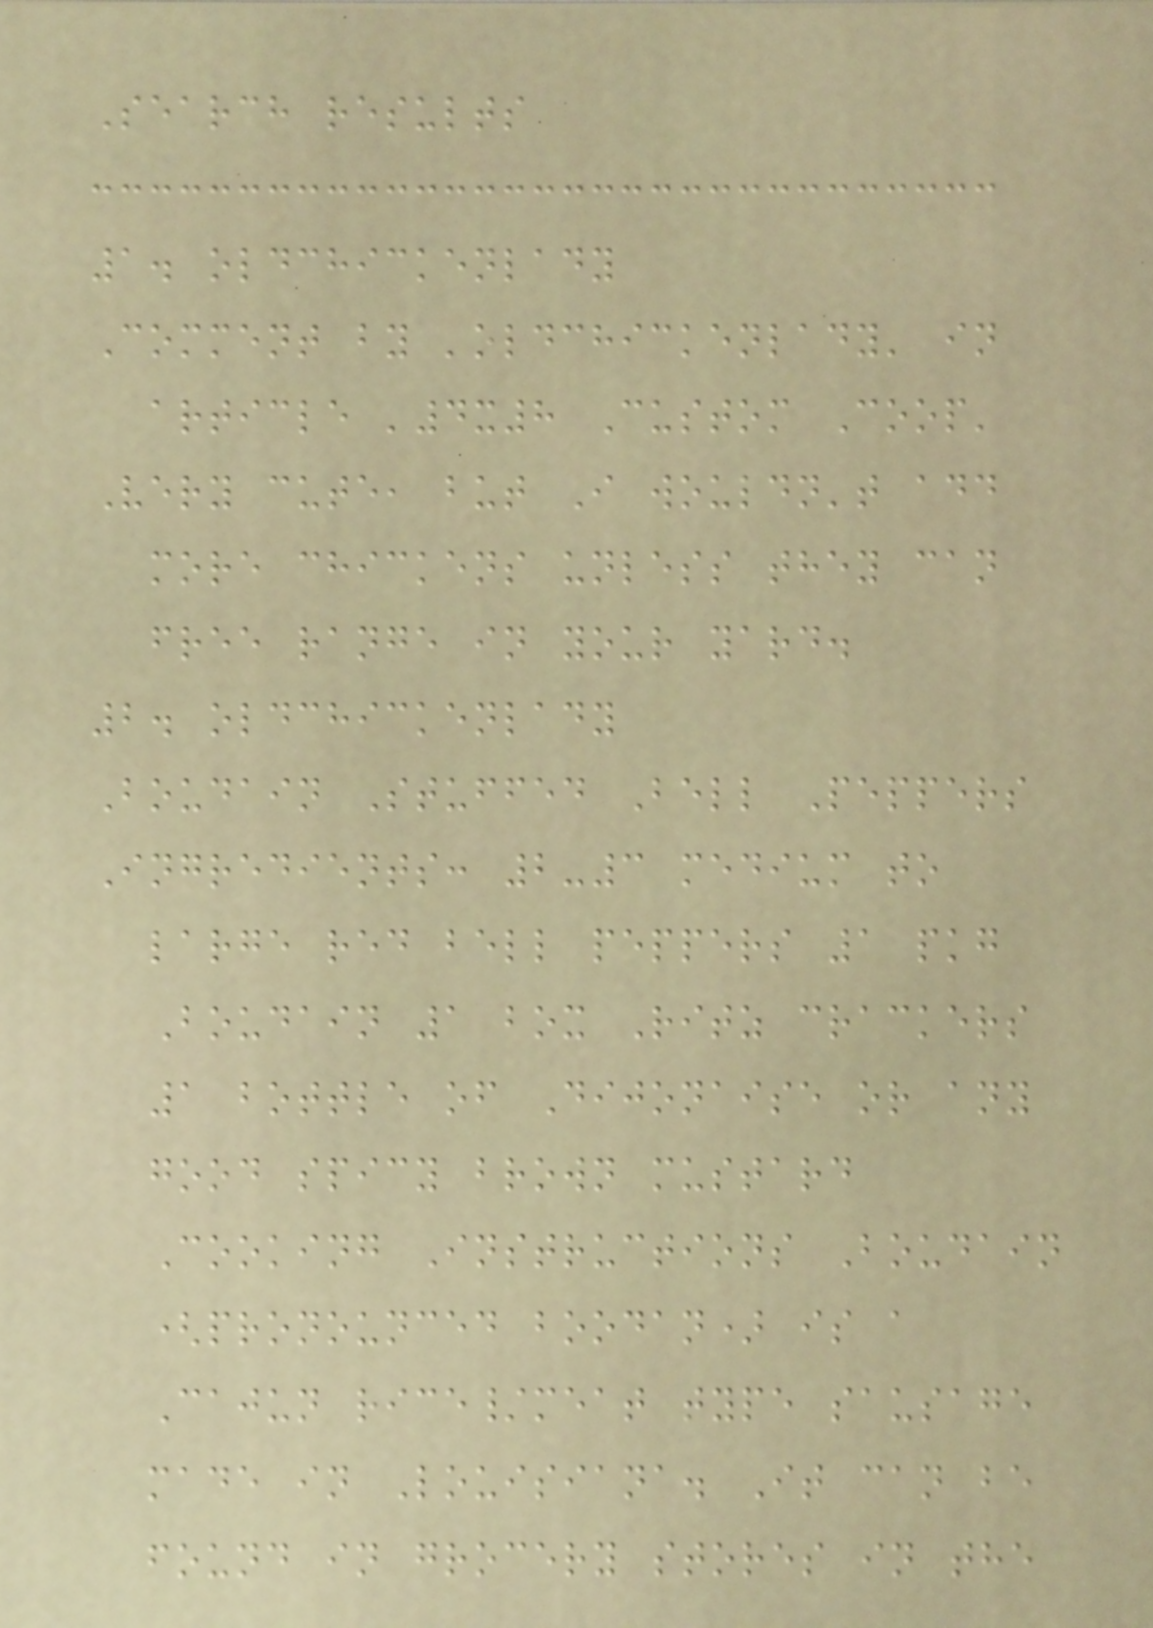Search results
1. oldchickenlady
Comment by 'oldchickenlady' in
article '4x8 Custom Coop'
Very cute, but I wouldn't add
more chickens unless they can
free range in your yard.
2. oldchickenlady
Boudain Stuffed Bell Peppers
Ingredients: 2-3 medium to
large red bell peppers 1 pkg
Boudain 1 box Ritz crackers
1 bottle of Dijonaise or any
good spicy brown mustard
Cooking Instructions Boudain
(pronounced boodan) is a
Cajun rice/meat type sausage
made in Louisiana. It can be
found in grocery stores in the
